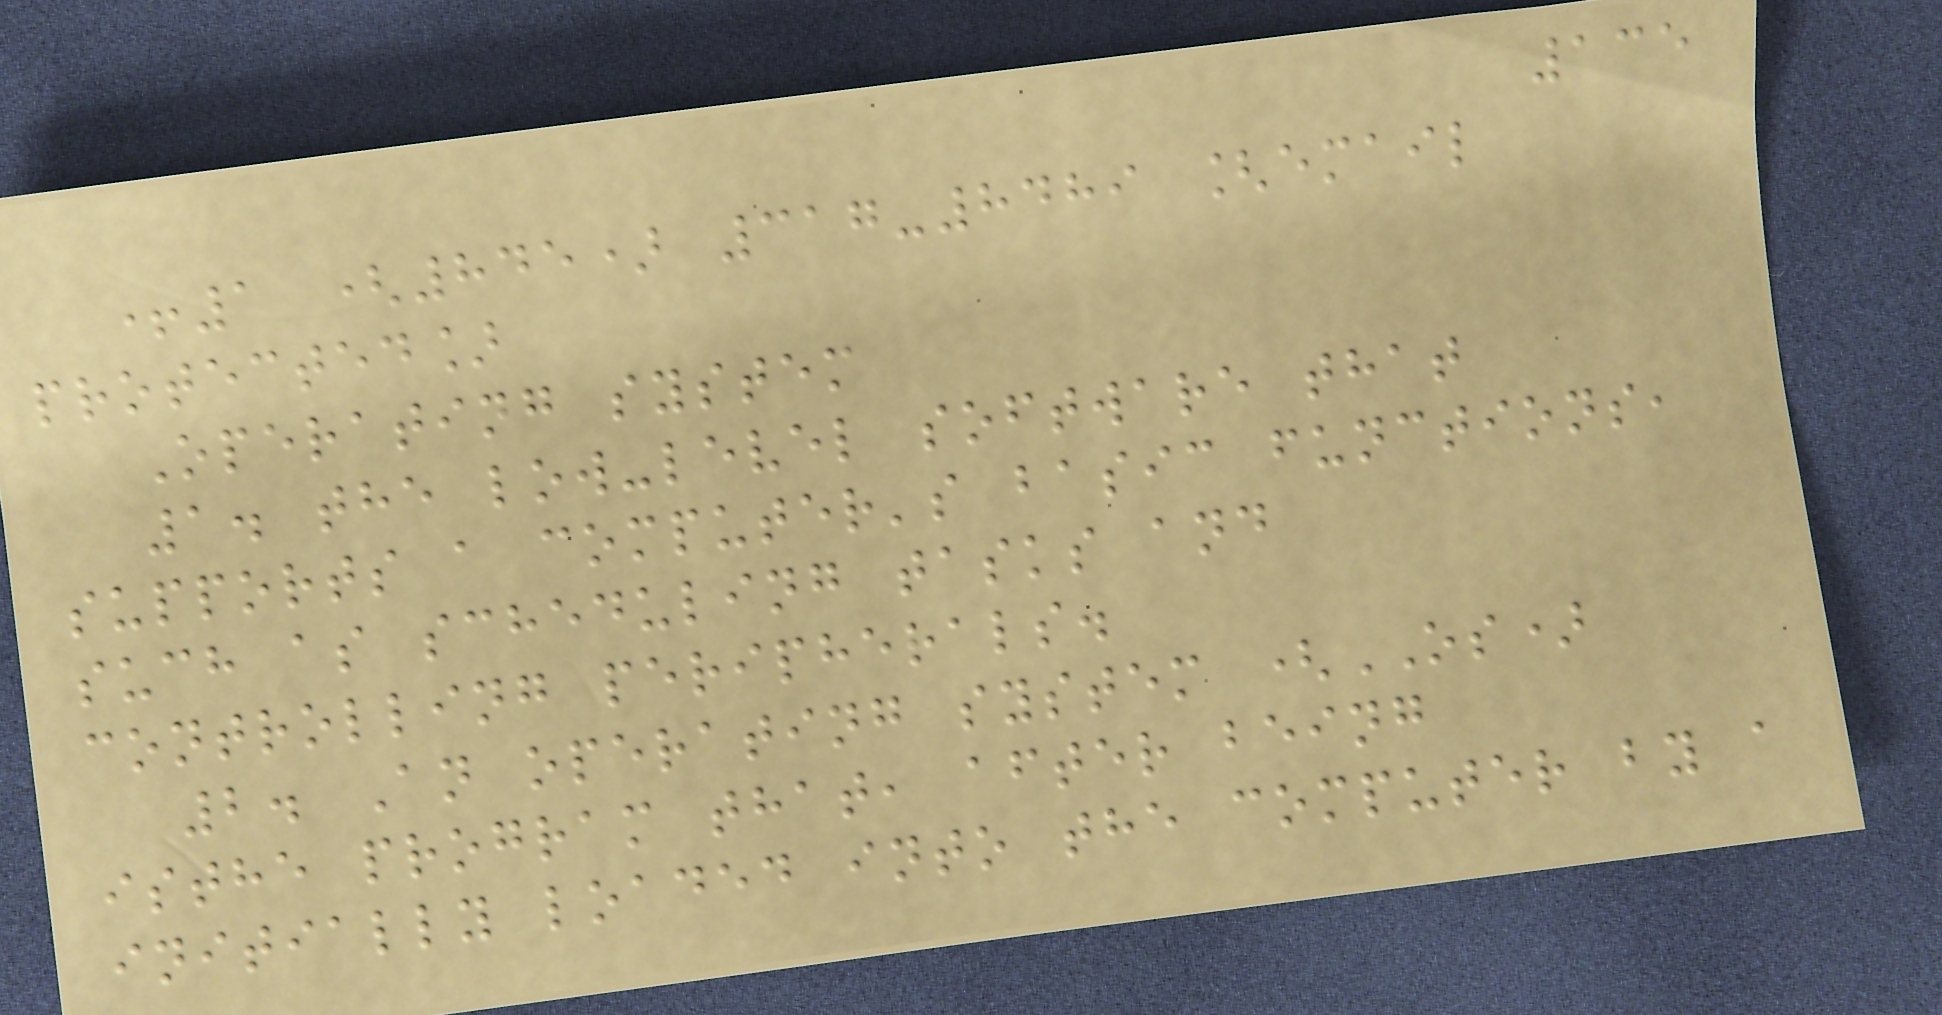135
+1 (845) 317-8489 [email
protected]
Operating system
1. the low-level software that
supports a computer's basic functions,
such as scheduling tasks and
controlling peripherals.
2. An operating system (OS)
isthe program that, after being
initially loaded into the computer by a
